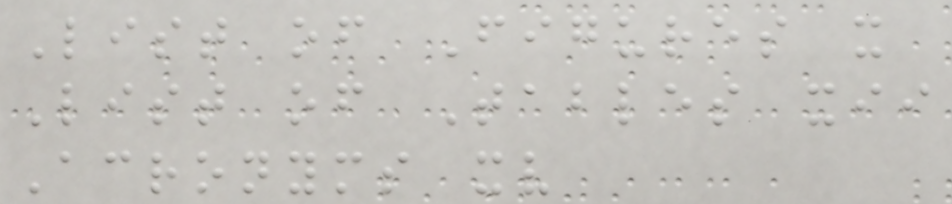List of Figures x
List of Tables xii
Acronyms xv
